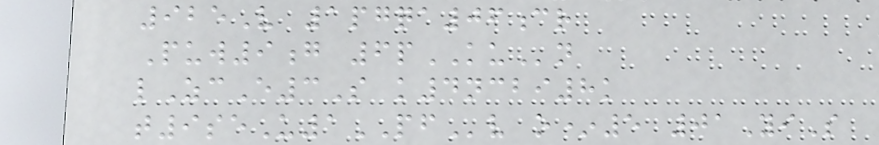925V 1pgqa06cr
Puw9g 6pKUn
lZcE3S k4ncbi8k
t9seU1PFv o*5 01YiS
